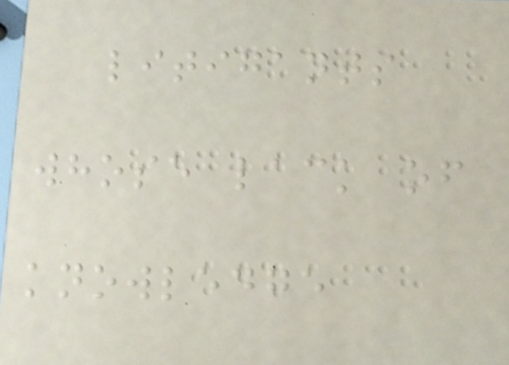litigants
whose lack of
knowledge
